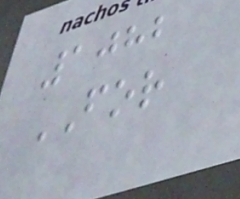1082
FOR
